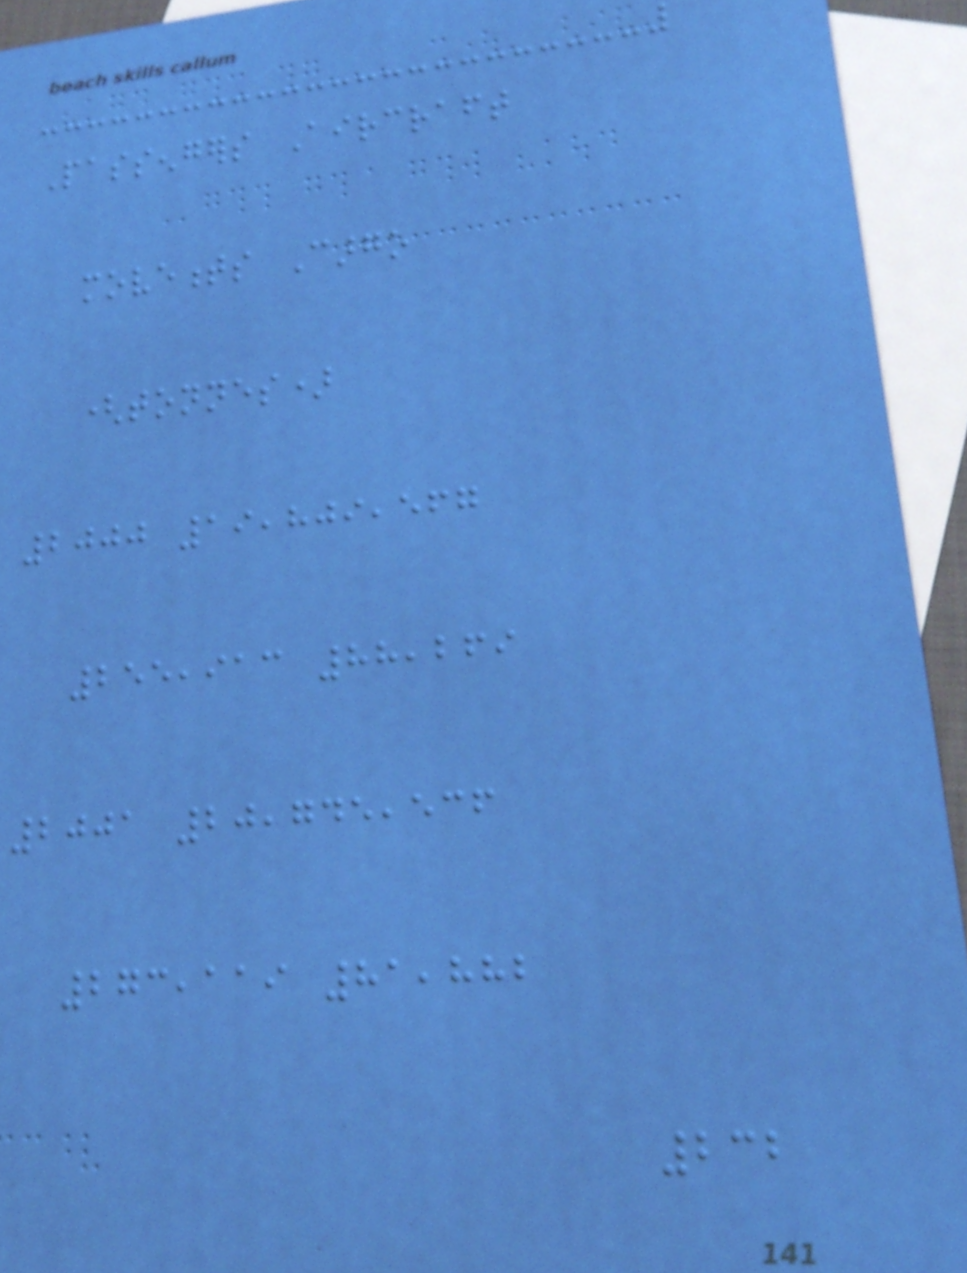Passengers Aircraft
movements Cargo
(tonnes)
2000 19,809,567
255,913 88,269
2001 20,745,536
273,119 81,882
232
